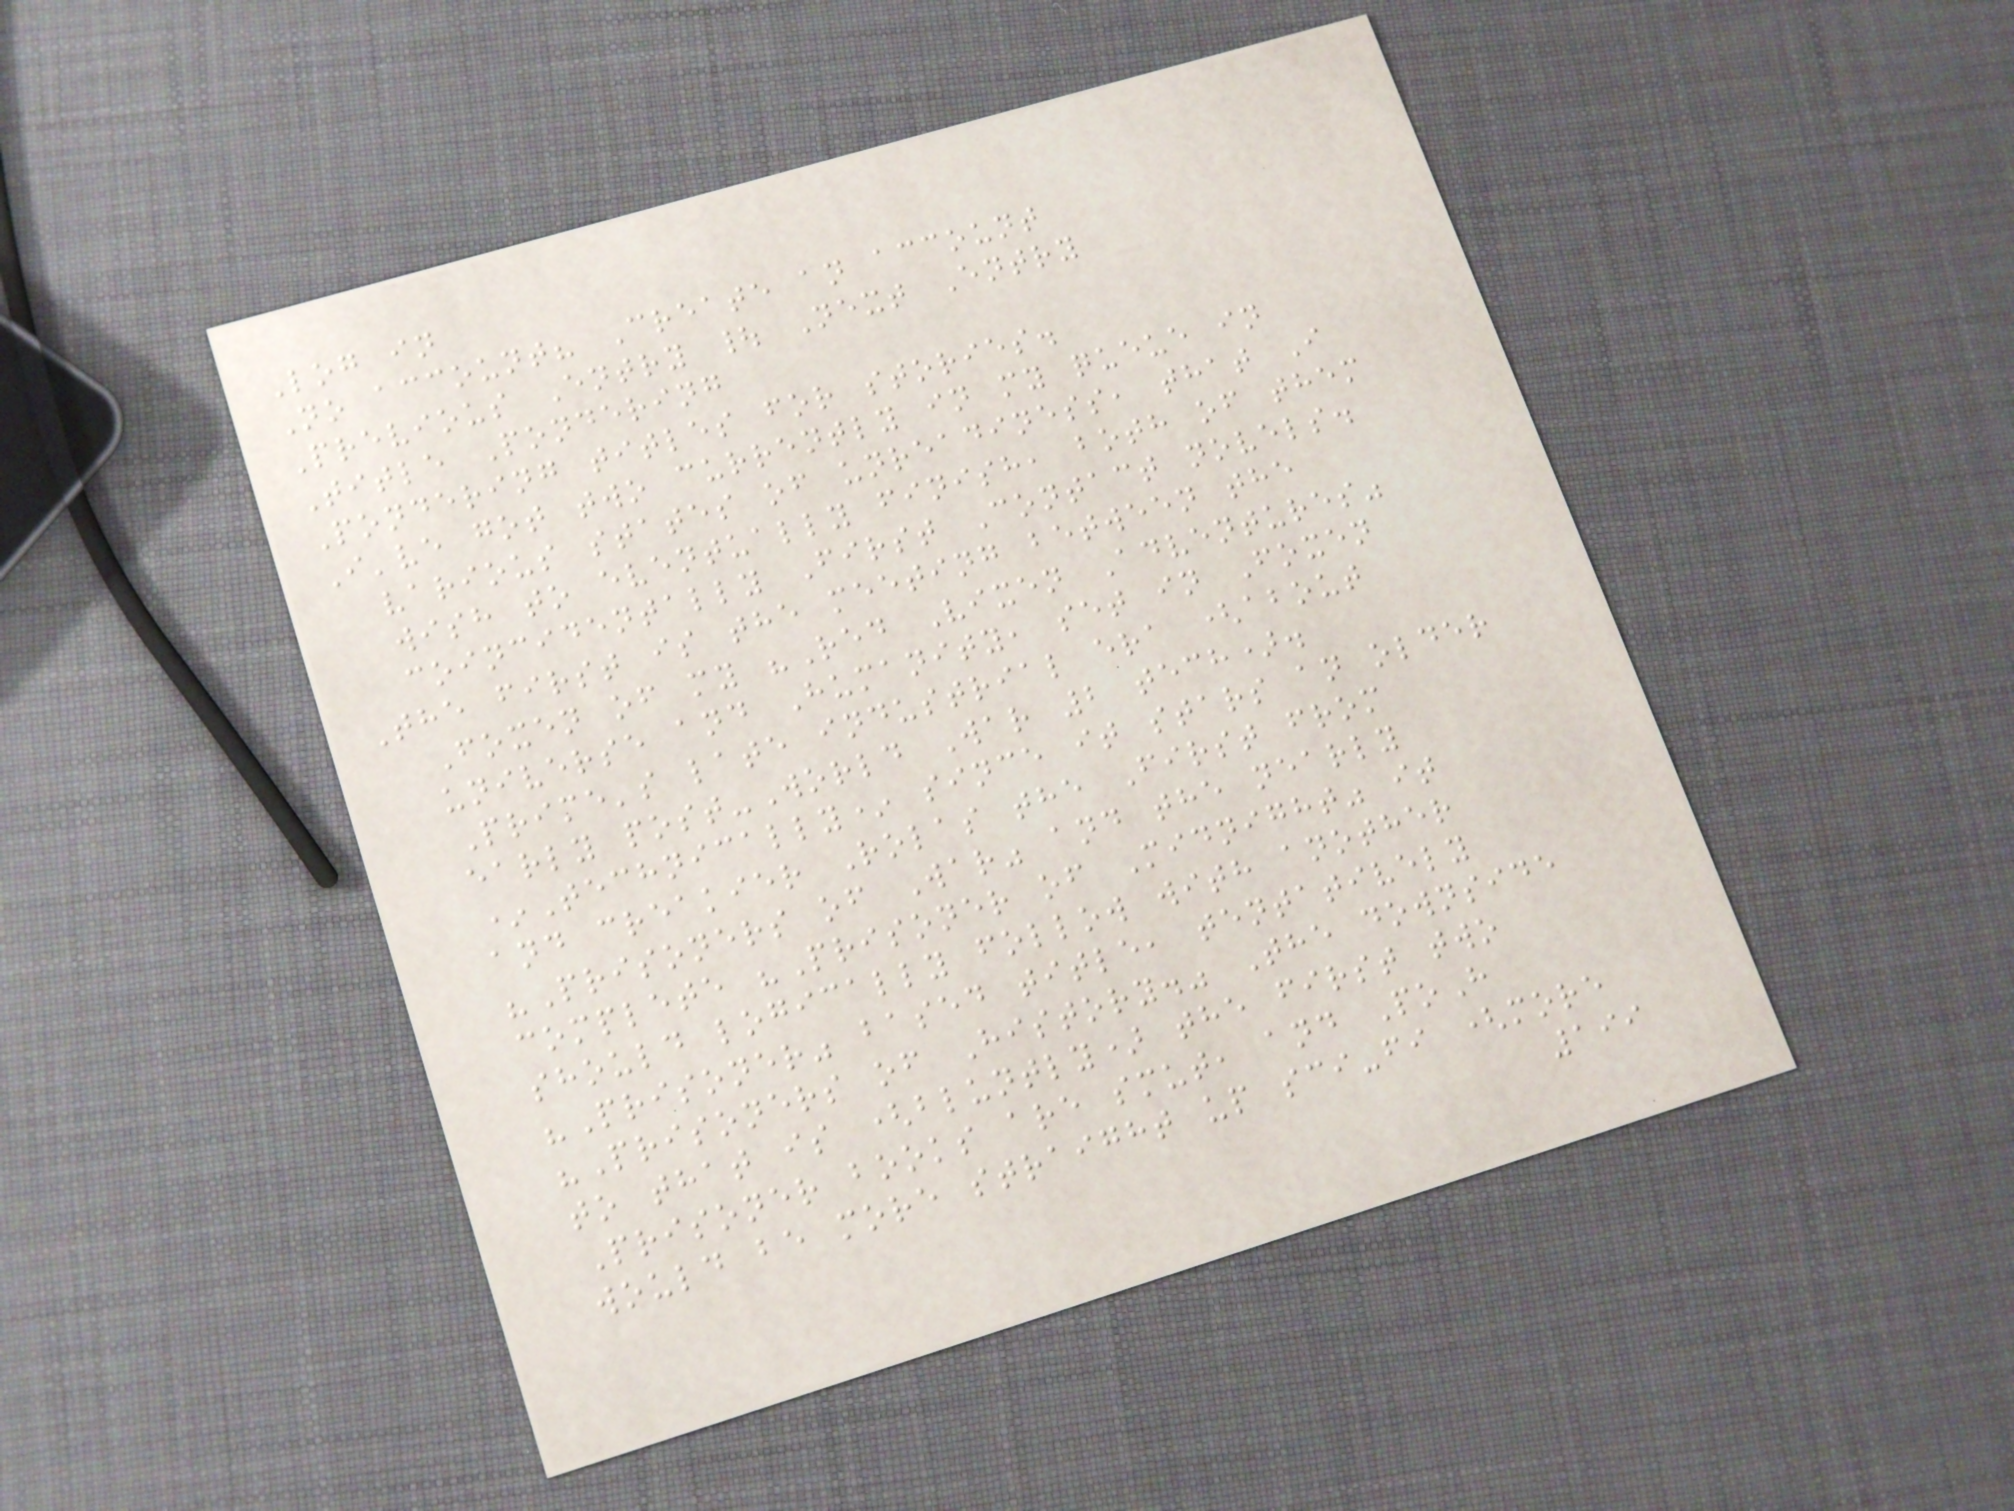Log in
No account? Create an account
Previous Entry | Next Entry
Title Pondering
Pondering titles for stories.
I've got two currently in my queue in
various states of unreadiness, that I
wish to eventually finish, both of them
coincidentally First Contact novels.
The first is the meeting between the
Foxen of my "Red Vixen Adventures"
universe and Humanity, set in Foxen
Prime's late industrial era (about
early post-World War 2 tech).
*Technically* since it stars an older
and creakier Rolas the First from
"Prisoners of War" and the nearly
complete "Prisoner of Midnight" it
should logically follow with another
"Prisoner" based title, tentatively
"Prisoners of History." The downside
to that is (bluntly) the first two
Prisoner books are smut, and PoH
would be more straight up sci-fi (more
199
